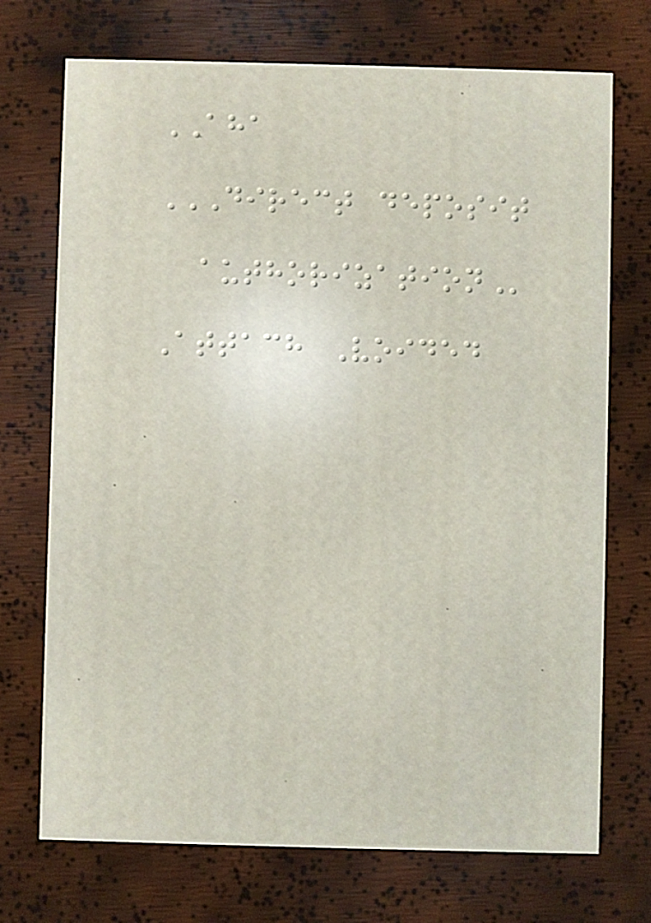AHA
DIRECT DEPOSIT
AUTHORIZATION
Attach Voided
